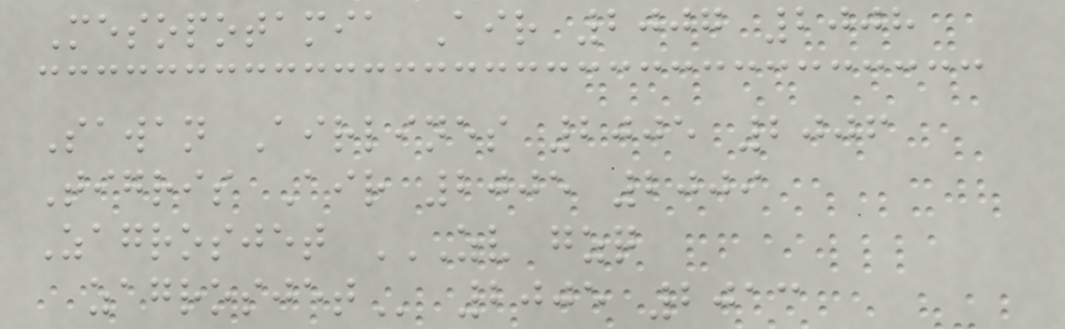Mesopotamia Air 2007 2008
Sawan Airlines 2005 2006
Tigris Air 2005 2009
Zagrosjet ZV GZQ
ZAGROSJET 2005 2013
